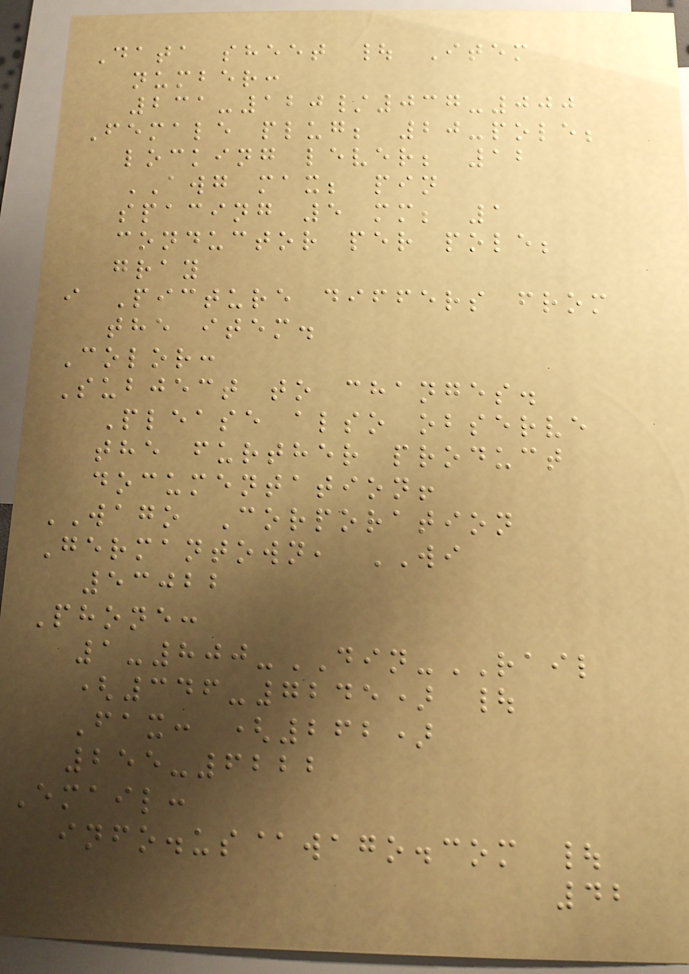Data sheet | Item
number:
231-120/037-000
Female plug; 20-pole;
locking lever; 12
AWG max; pin
spacing 5 mm; 1
conductor per pole;
gray
i Picture differs from
the item.
Color:
Subject to changes.
Please also observe
the further product
documentation!
WAGO Corporation
Germantown, WI
53022
Phone:
1-800-DIN-RAIL
(346-7245) |
Fax: (262)
255-6222
Email:
info.us@wago.com |
42
